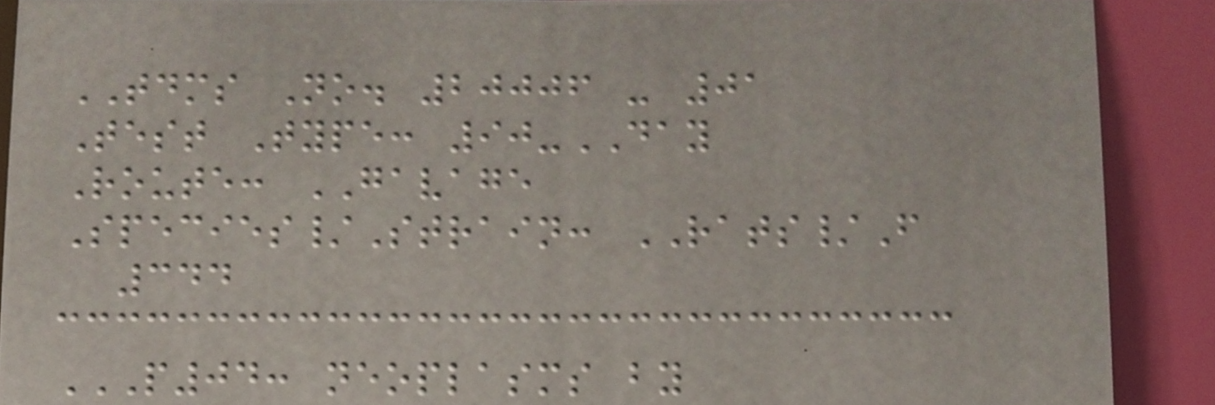TDMS No. 20006 - 01
Test Type: 90-DAY
Route: GAVAGE
Species/Strain: RATS/F
344
P04: NEOPLASMS BY
